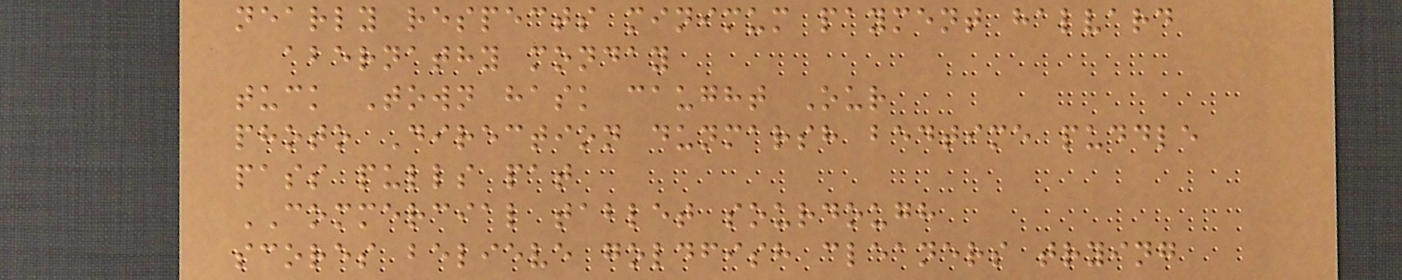nearly respects minimum payment halvard
abernathy monday
tuck Town hask caught Our
photo Direction dunmarsh bedtime puddle
pass pulls pat
COMMERCIAL tablet sourdough
scores believe goldfish cleaners trying
